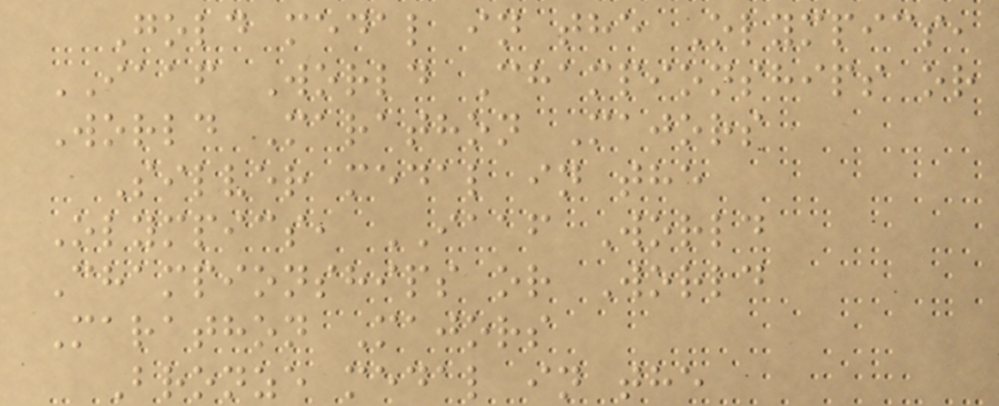Gold medal in the Olympics,
IAAF World Championships or
World Marathon Majors
Silver medal in the
Olympics, IAAF World
Championships or World
Marathon Majors
Bronze medal in the
